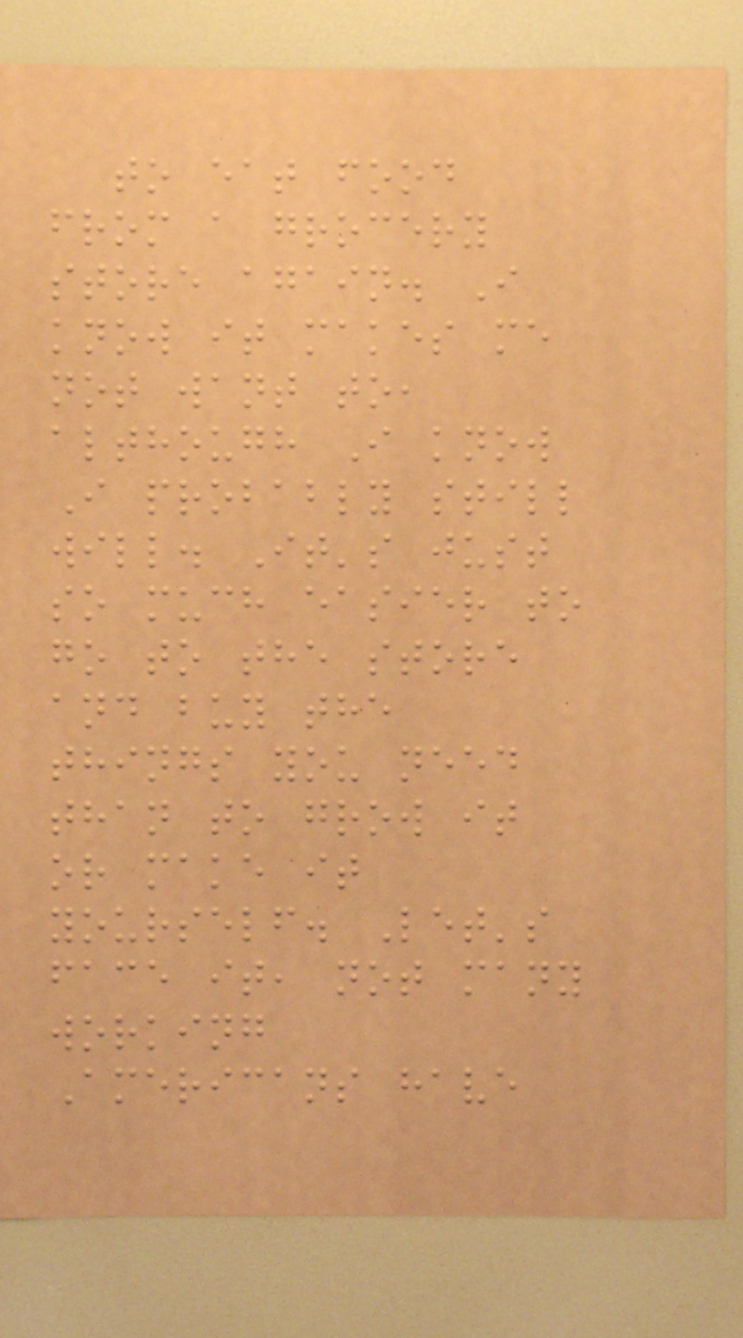to eat food
from a grocery
store again. I
know it makes me
not want to,
although I know
I probably still
will. It's just
so much easier to
go to the store
and buy the
things you need
than to grow it
or make it
yourself. Let's
face it, not many
working
Americans have
